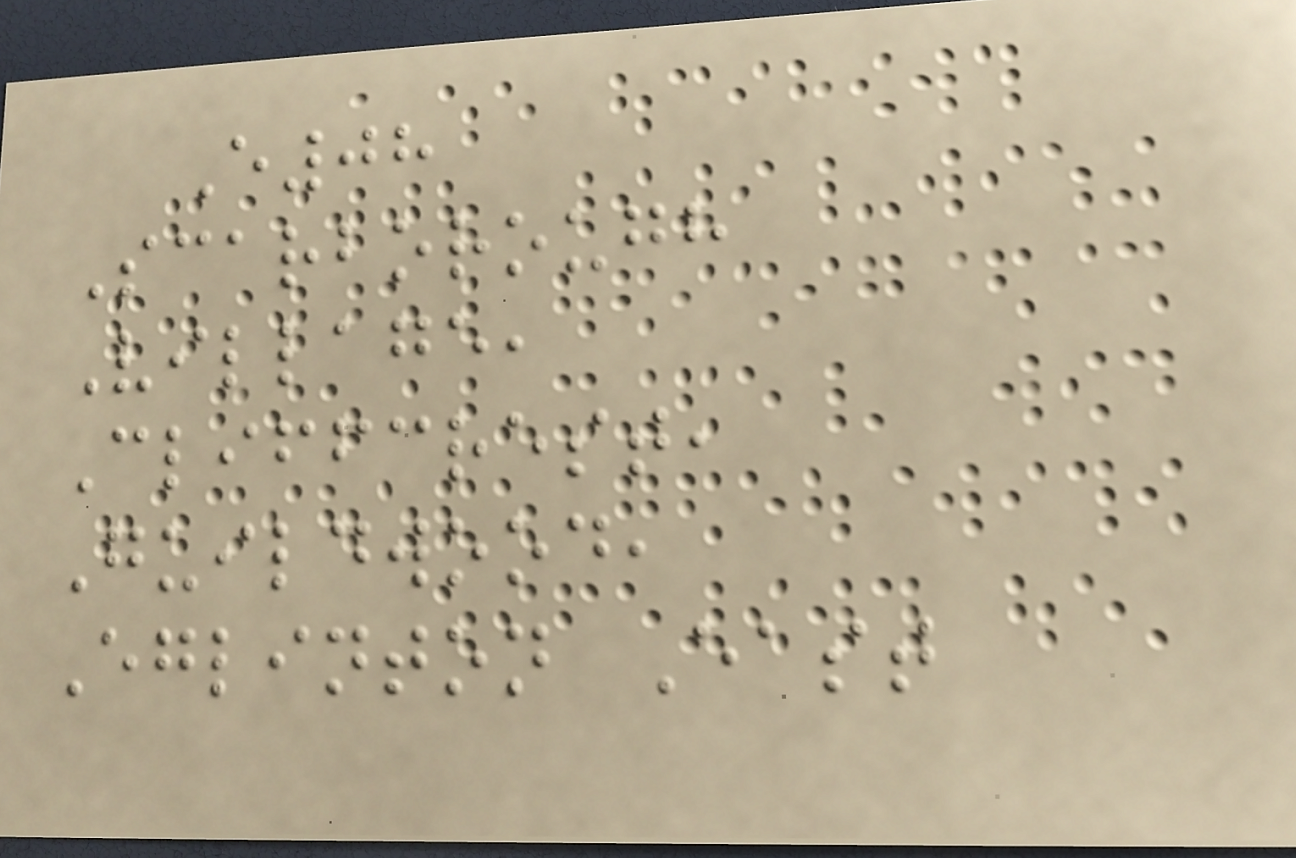E08
Scarborough
Village,
Cliffcrest,
Guildwood,
Eglinton East
